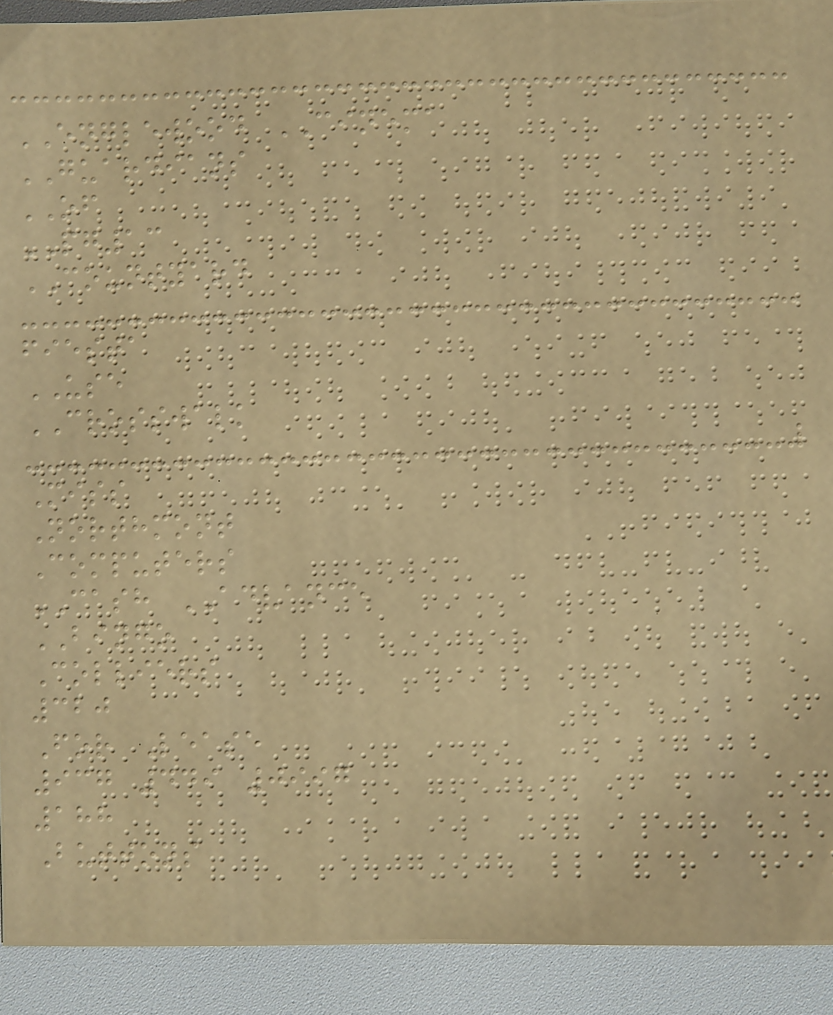ENGLEWOOD CINEMA
GUARDIANS
OF
PG13
COUNTYARD
fiesta
USE
CROSSWALK
Miss
Northmont
Computers
CASH ADVANCE
BINGO
Colliers
320
For Lease
937 449 0997
188
Buttons
